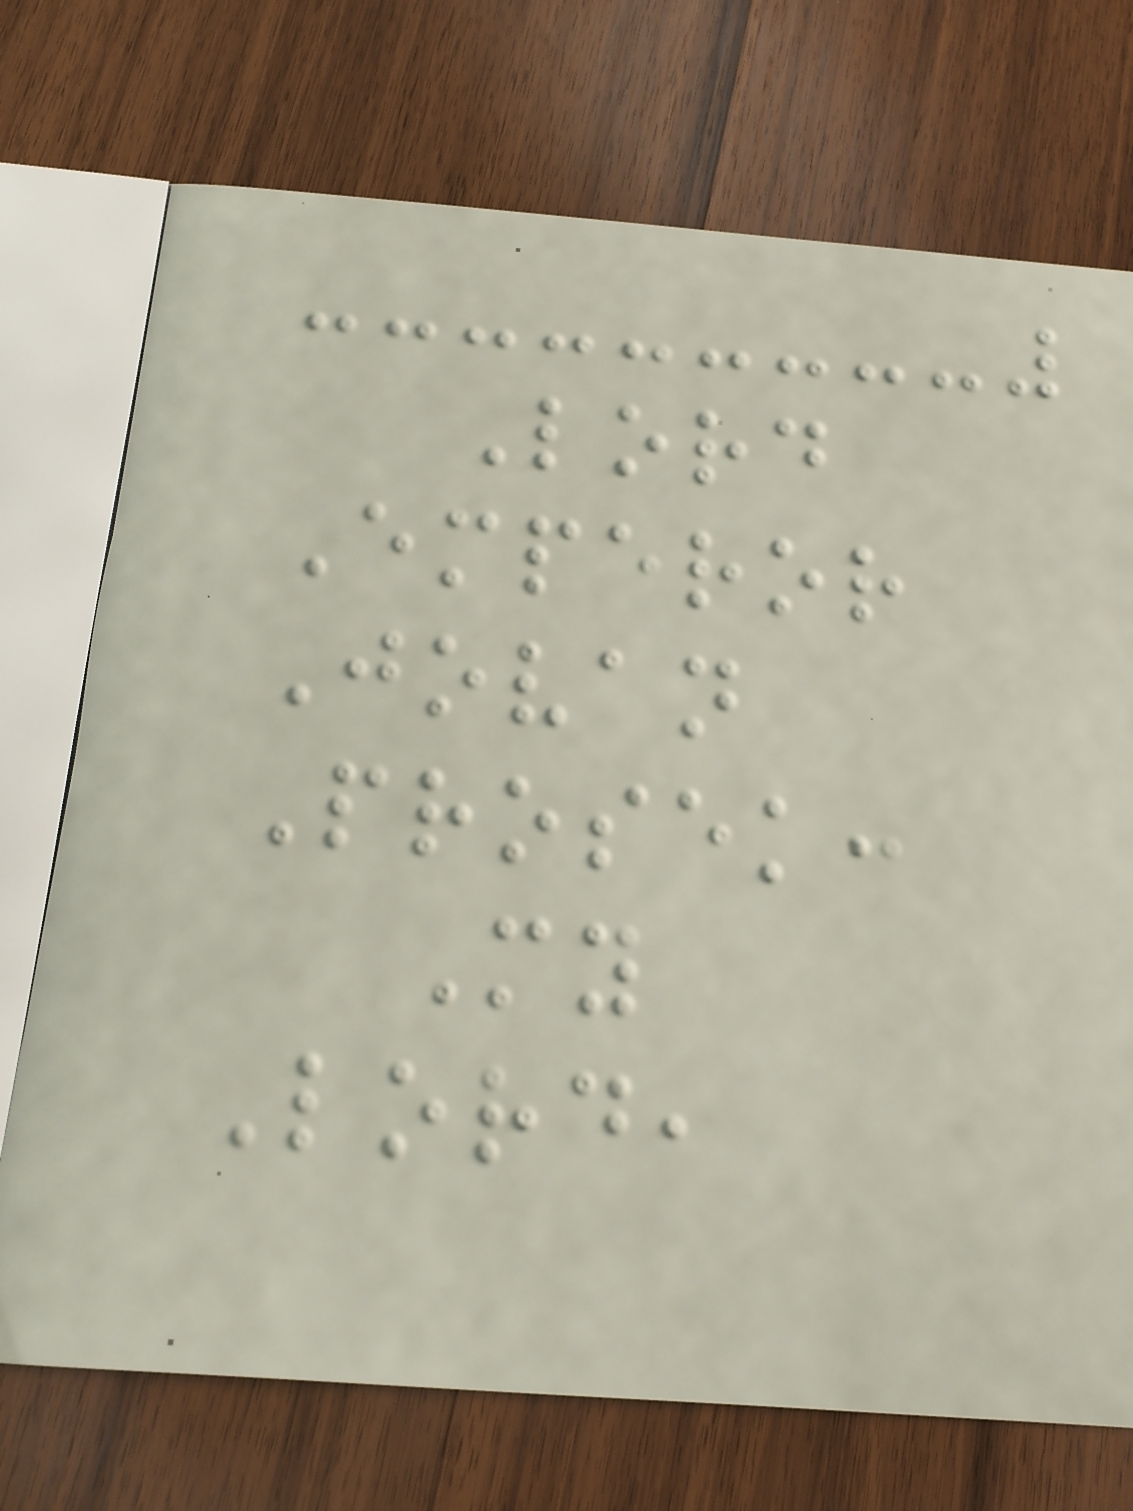Lord
Emperor
Jovan
Prosek:
My
Lord,
